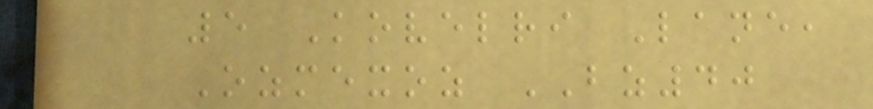5 Kovelri Lane,
Ozmexoz BZ40
